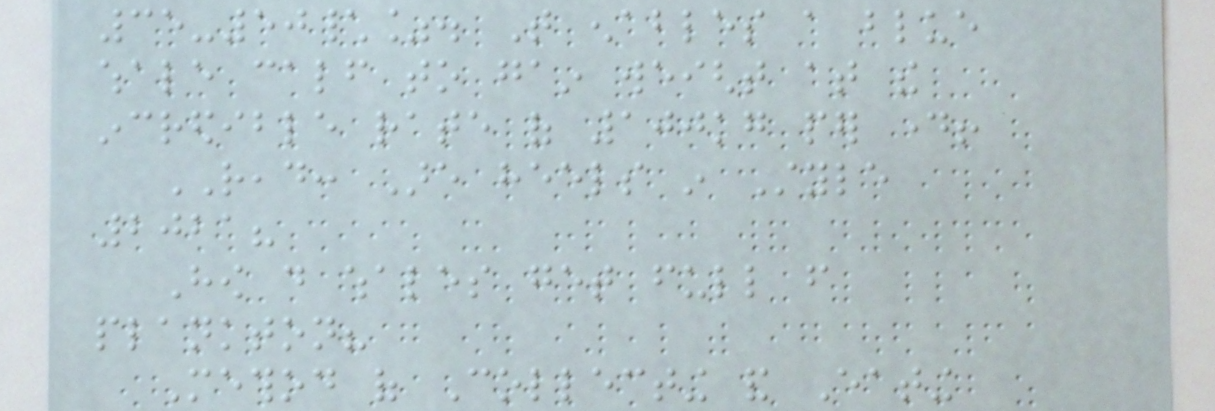35-50\%. That enables a blue
whale calf to gain weight at the
incredible rate of 100kg per day!
READ: Are heels in Style
2021?
How do whales get full from
plankton?
Method of Collecting and Eating
